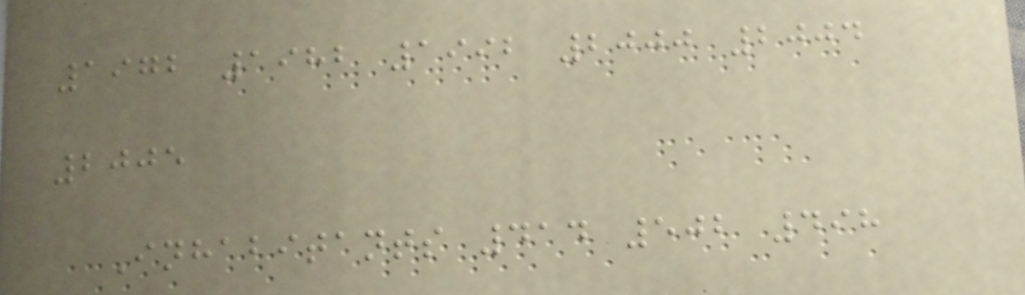1972 1982 1992 2000 2004
2005
Inhabitants 414 502 498
